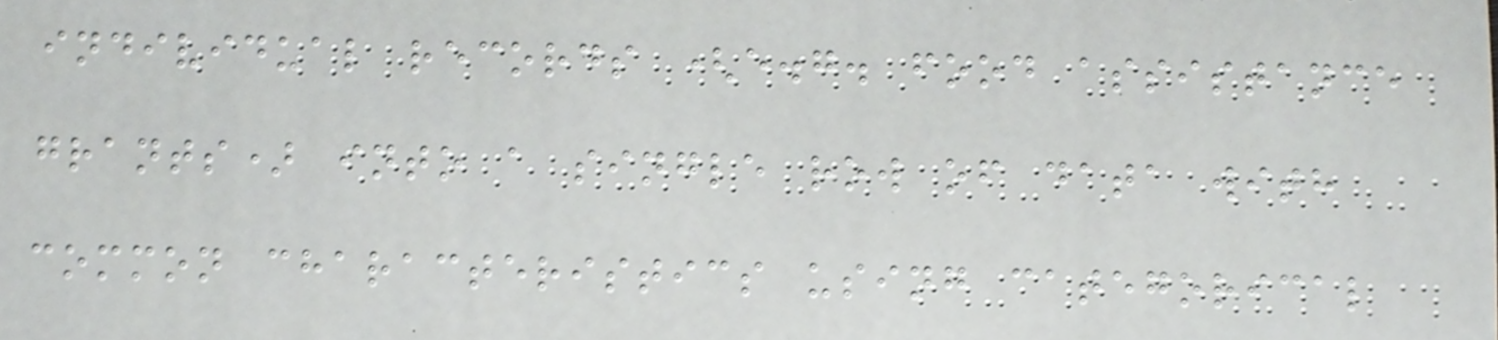individual records (e.g. food assistance
grants) into a single row of data with
common characteristics using categorical
